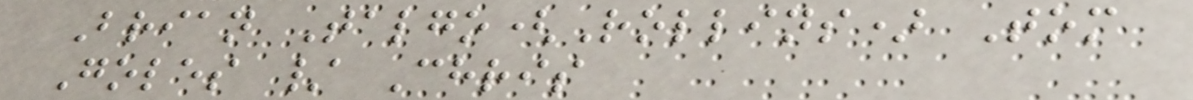Brian Talgo(Rollins) Tom
Goles / Chris
